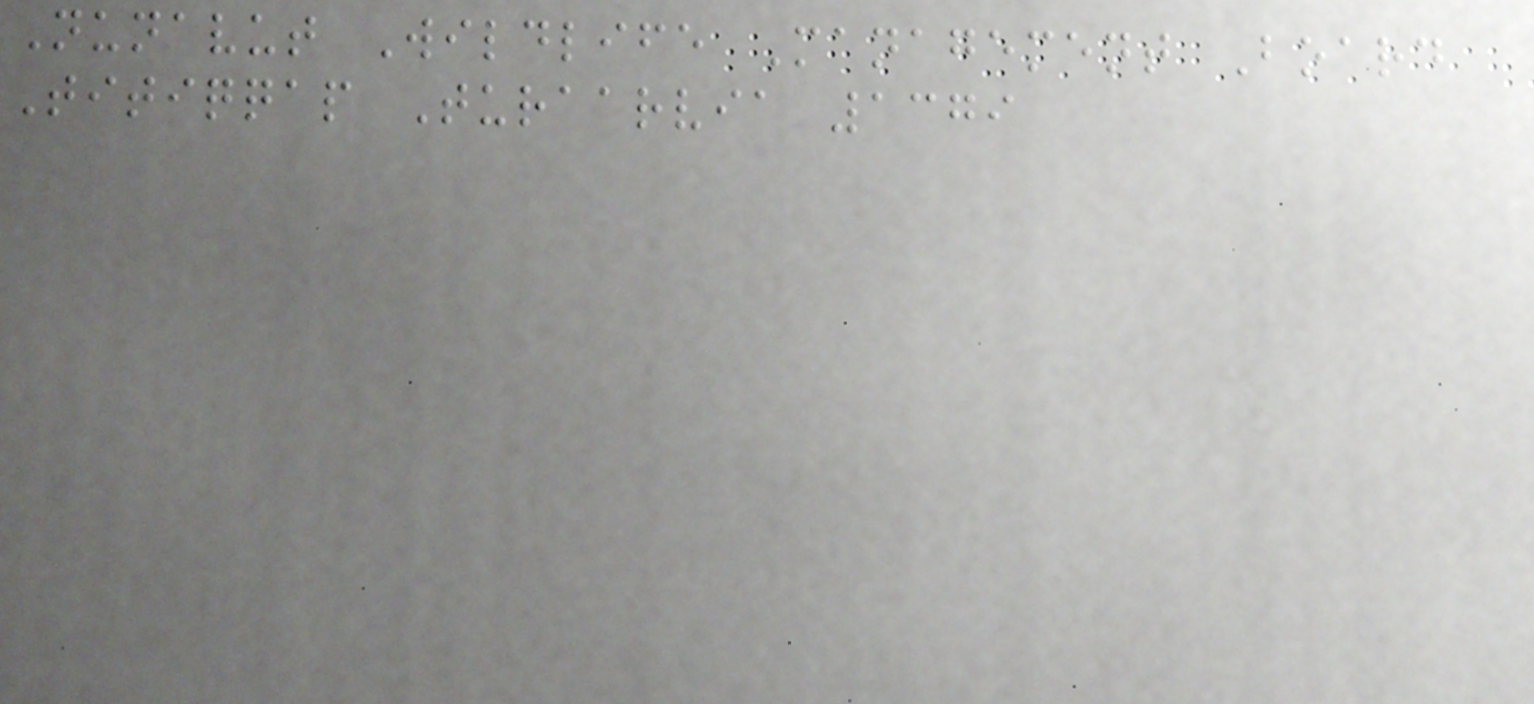Nunavut Wildlife Management Board
Titiqqap Turaarvia 1379
